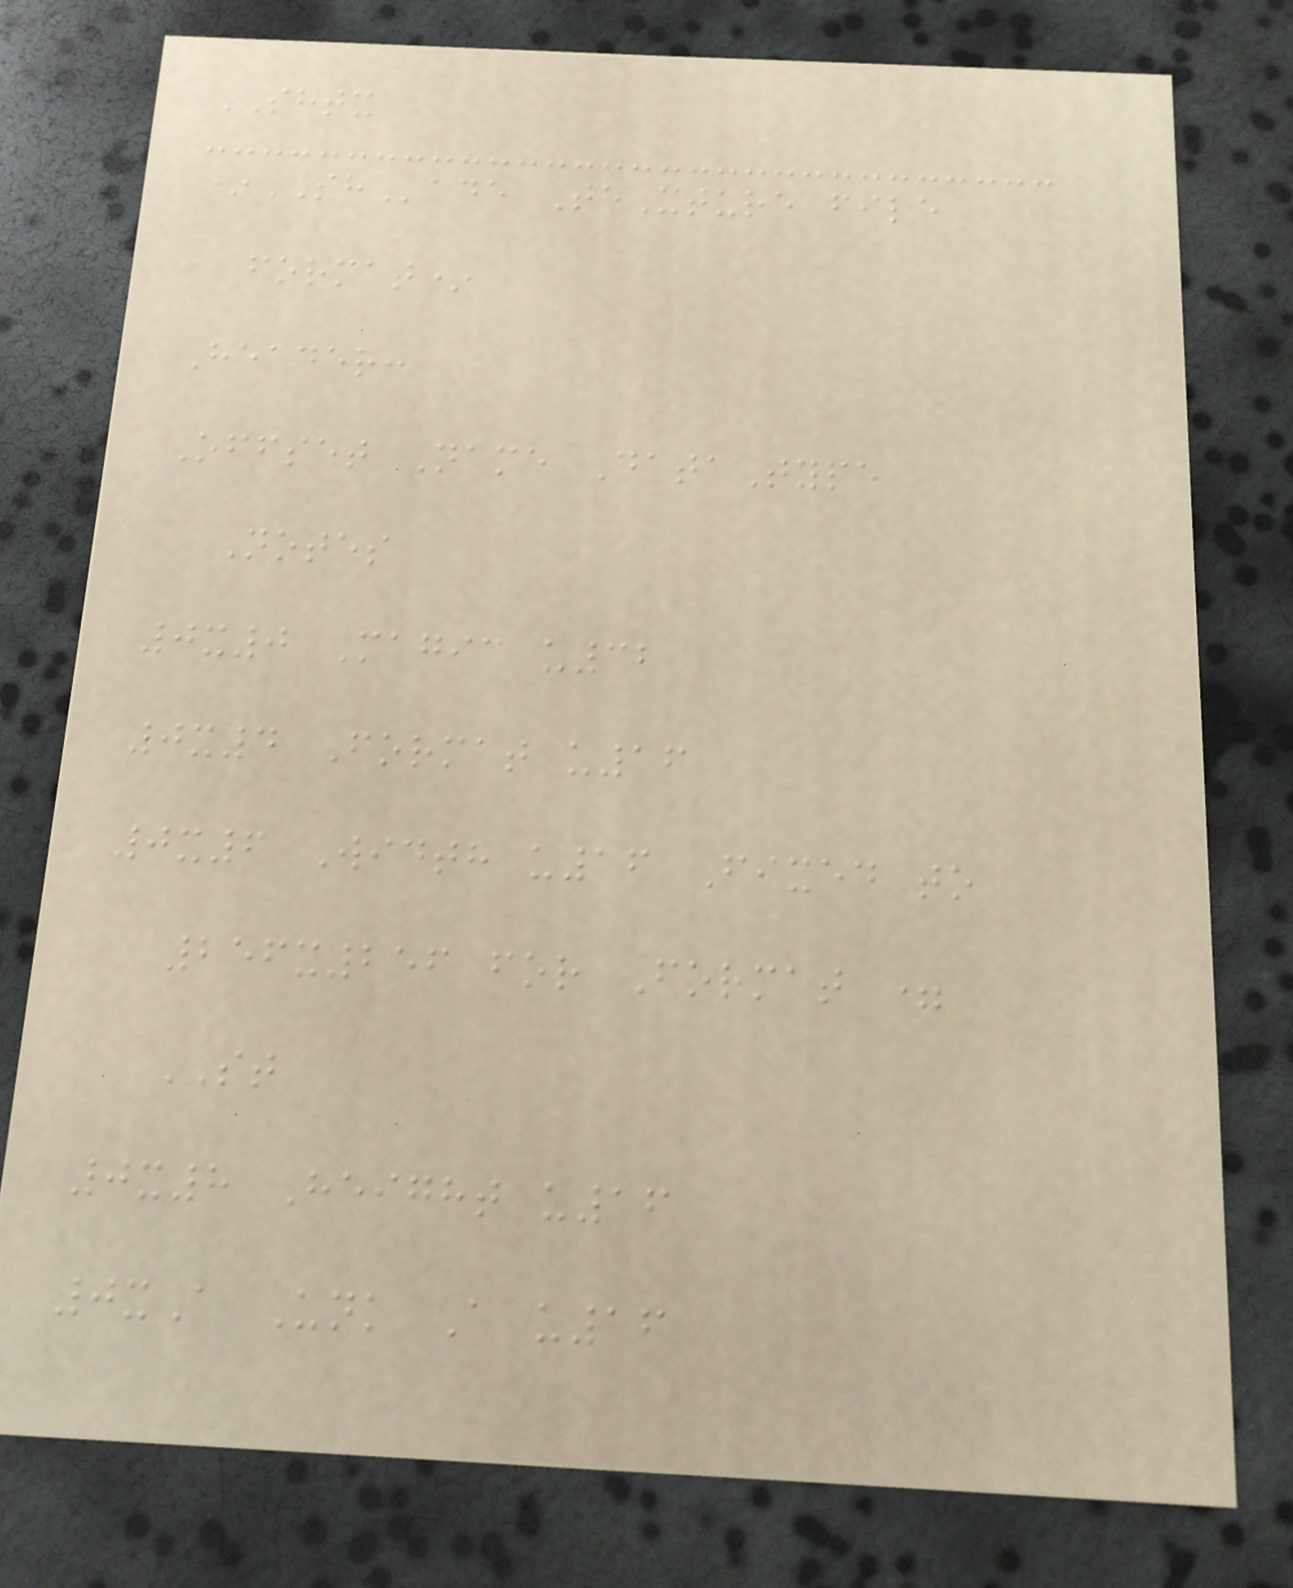SHTX
*SHade TeXture file
format*
Header:
Offset Name DataType
Notes
0x0 Magic u32
0x4 Format u16
0x6 Width u16 Fixed to
256x256 for Format =
ST
0x8 Height u16
0xA Unk A u16
